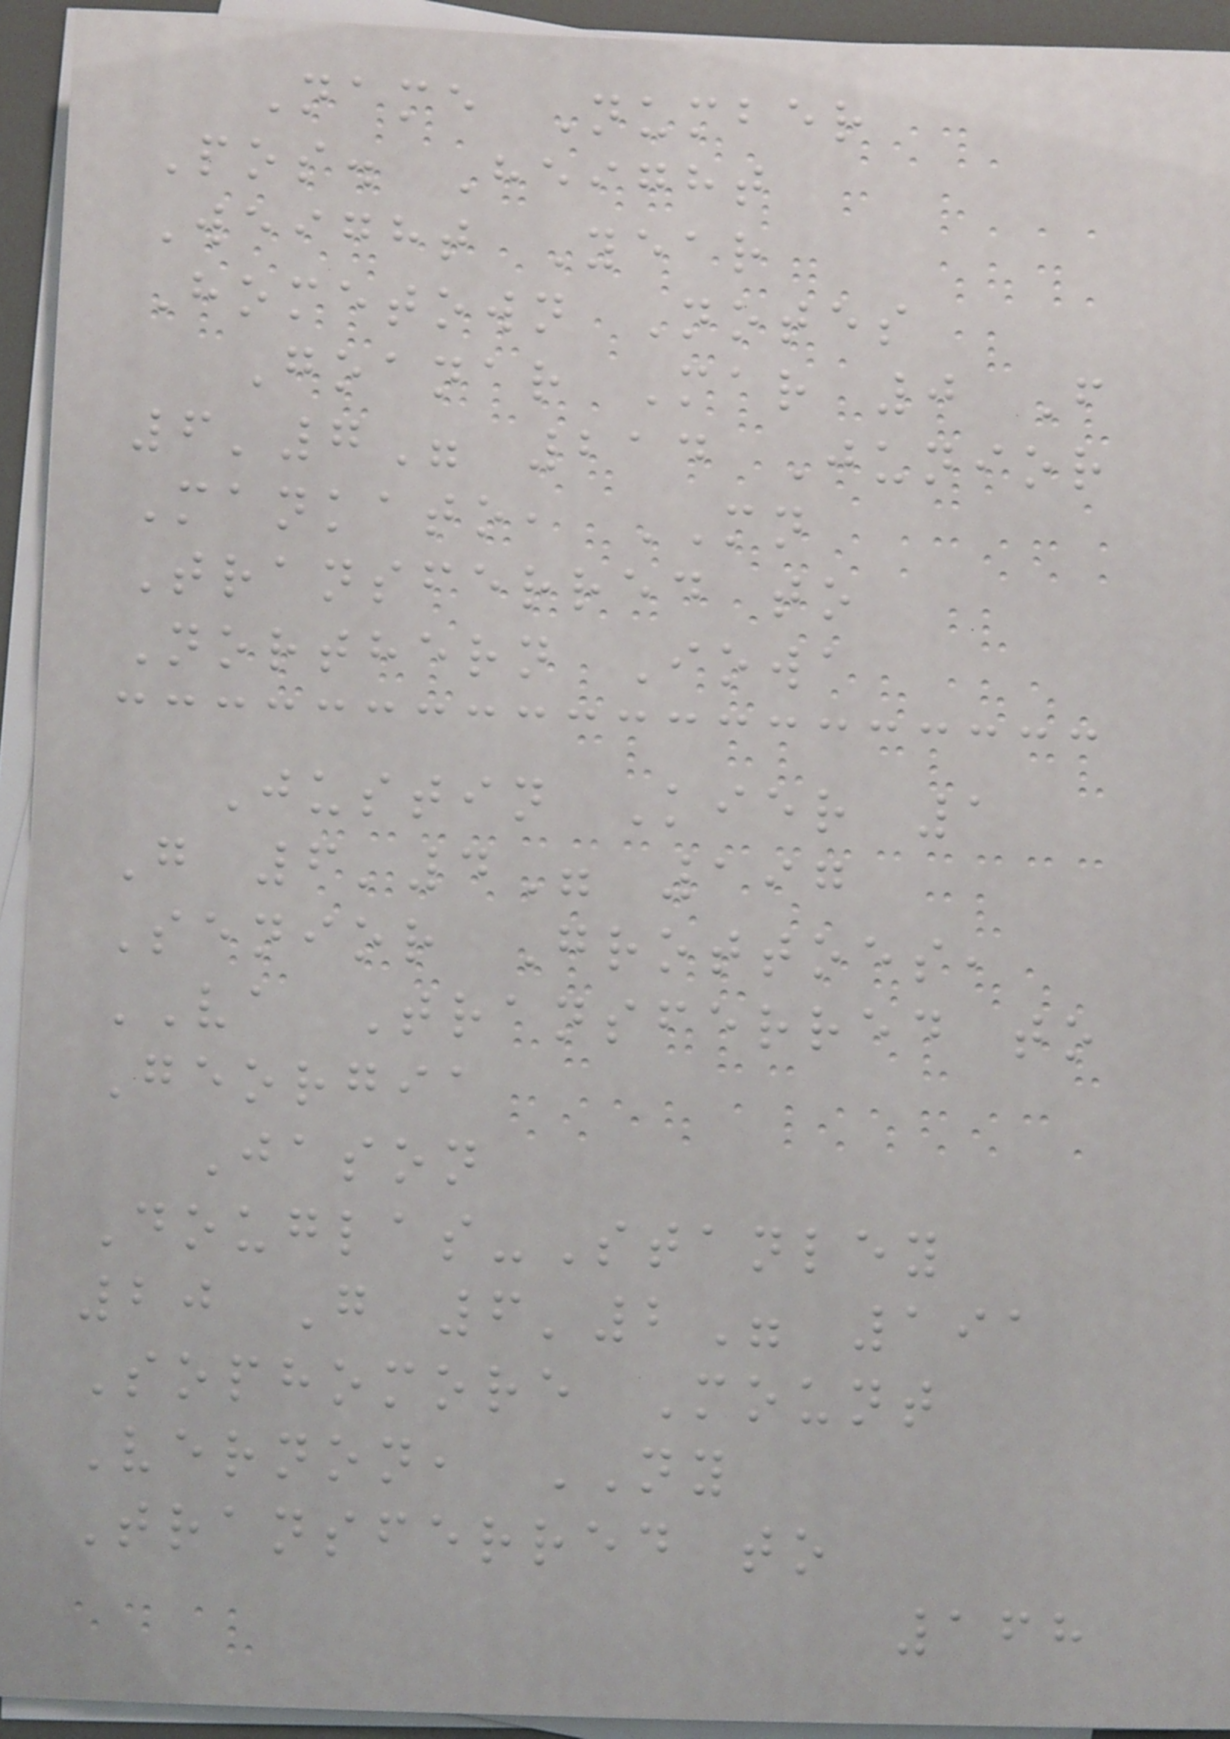Name Number
Pos. Height
Weight Year
Hometown Notes
Goanar Mar 0 F
6'7" 214 Junior
Mankato, MN
Transferred to
Northern Iowa
Justin Kier 1
G 6'4" 197
Senior Grottoes,
VA Transferred to
Georgia
Jason
Douglas-Stanley
20 G 6'2" 191
Sophomore Mount
Vernon, NY
Transferred to
168
